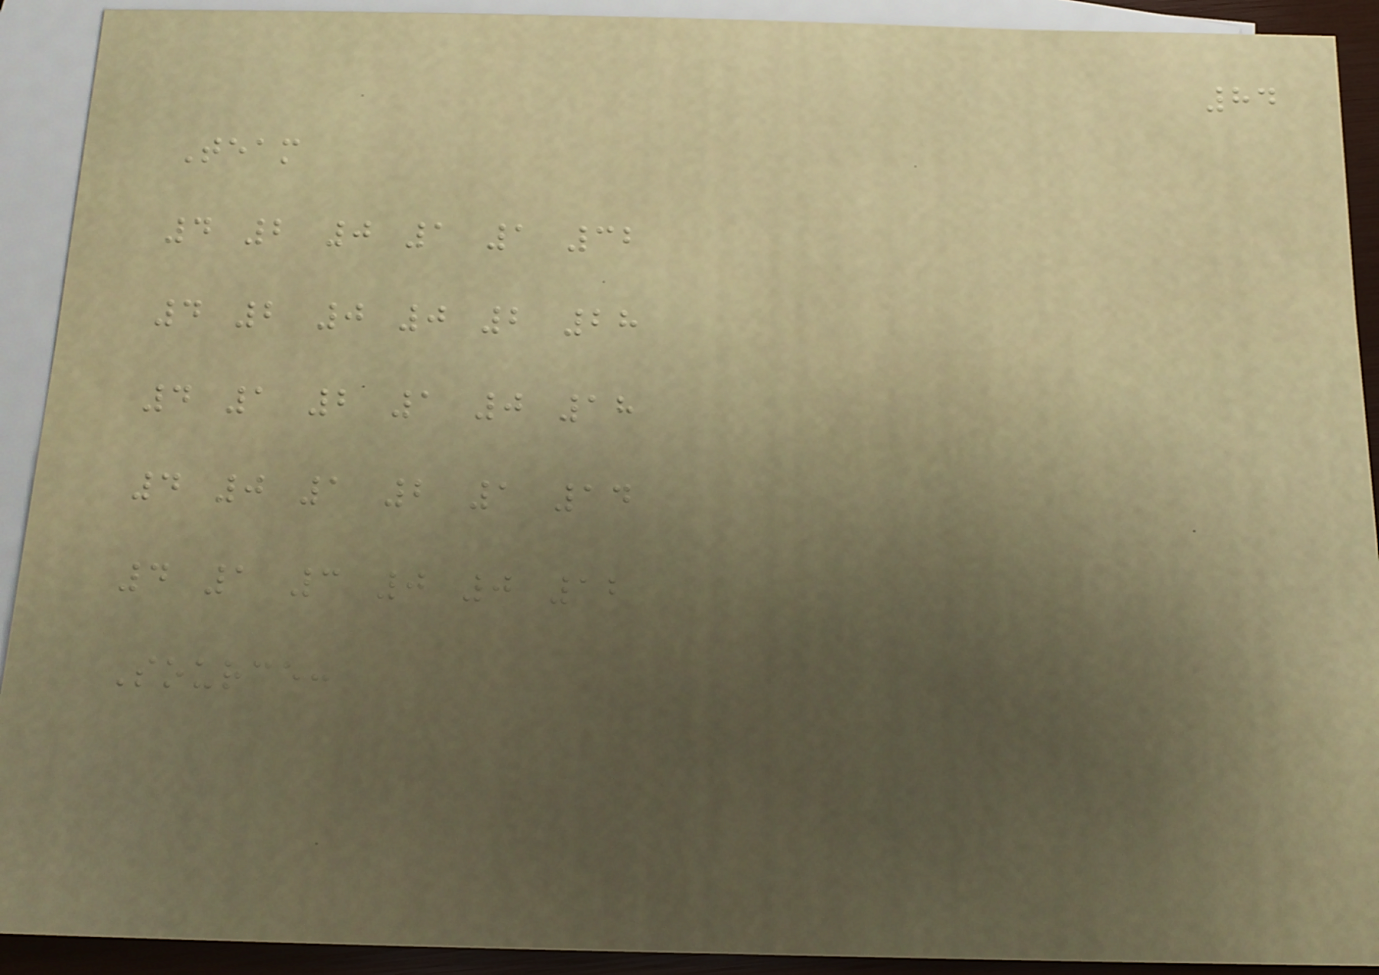84
Team
4 2 0 1 1 32
4 2 0 0 2 28
4 1 2 1 0 18
4 0 1 2 1 14
4 1 3 0 0 12
Source:
